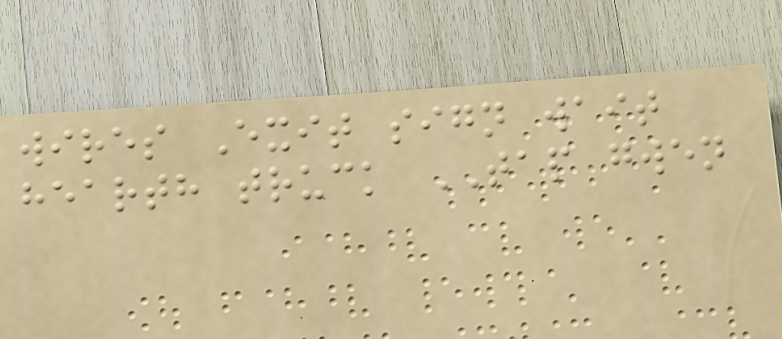wires Exit sign wait
hearth truck TAP gwen
